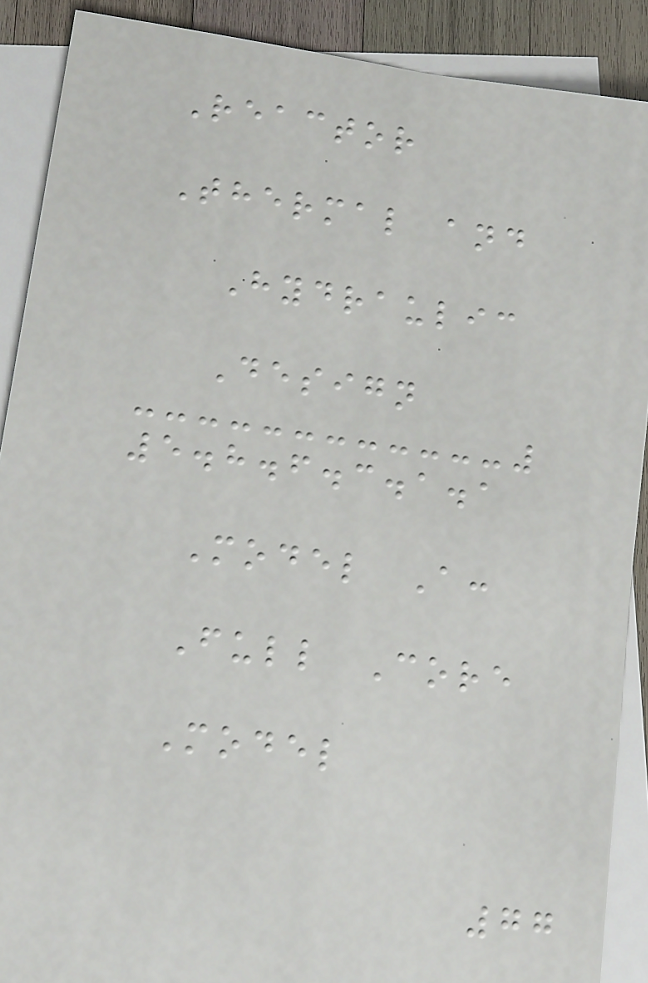Reactor
Thermal and
Hydraulic
Design
5.8.6.3.1.1
Model A:
Full Core
Model
77
